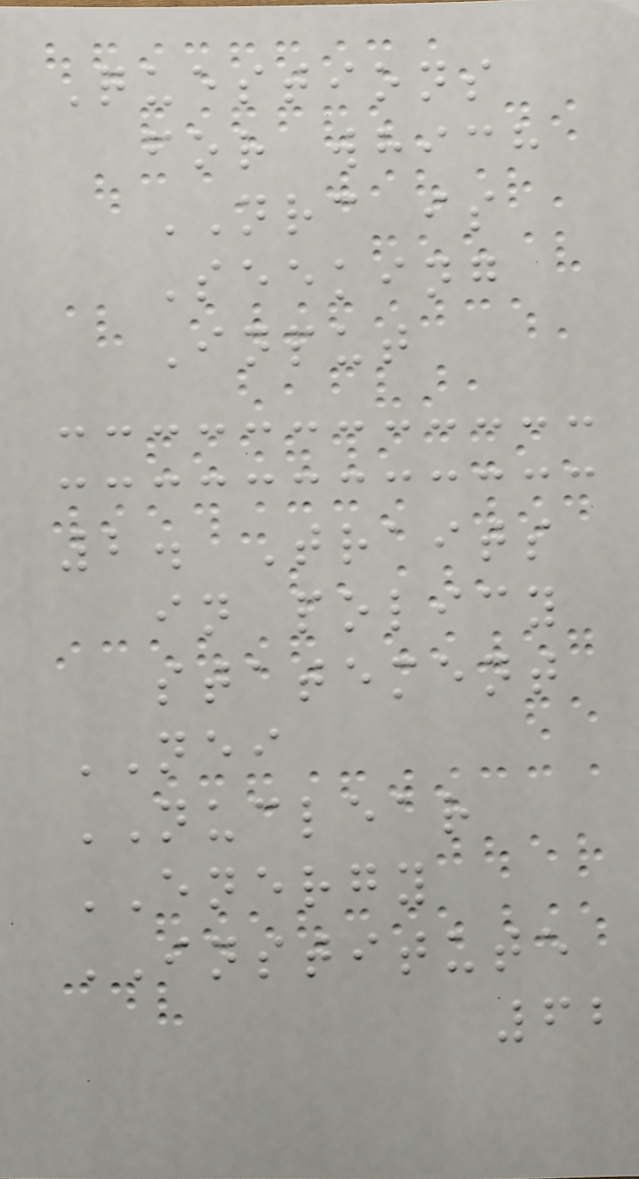Questions
for which
NRC is
Seeking
Input
2. Traits
in policy
statement
NEI
NUCLEAR
ENERGY
INSTITUTE
62
